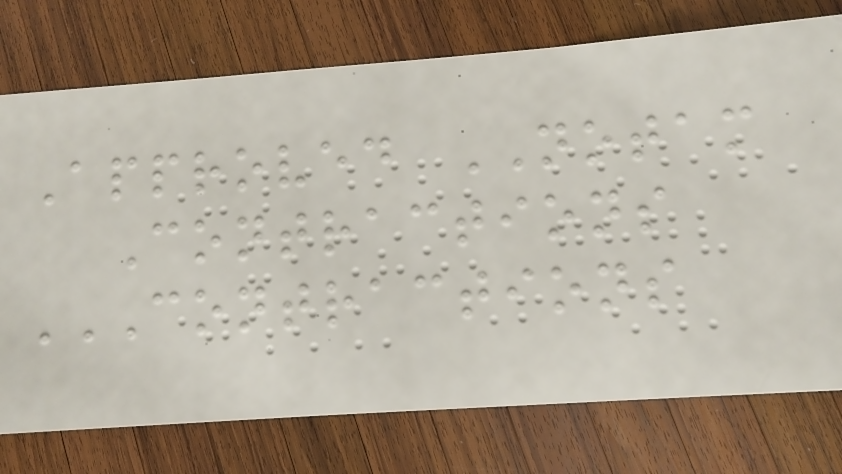Approved NOTAM
Contractions
CONTRACTIONS
